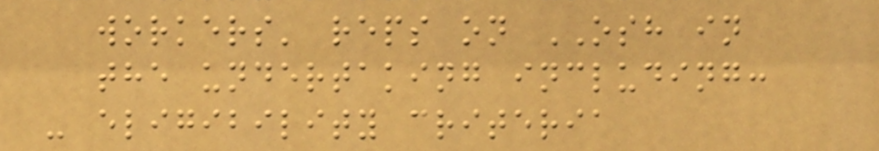workers' reps on OSH in
the undertaking including:
- eligibility criteria
